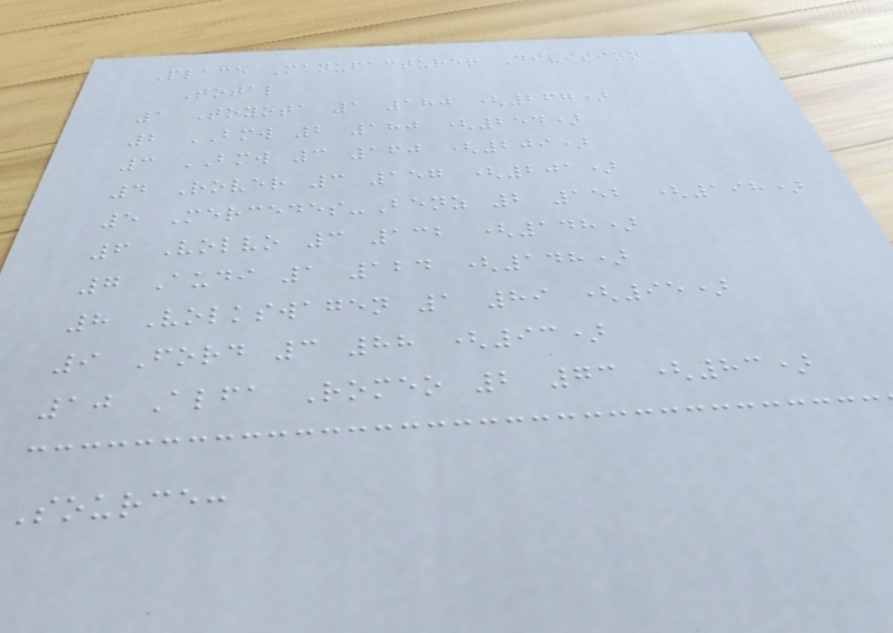Place Manufacturer Division
Total
1 Toyota 1 180 (267)
2 BMW 2 180 (254)
3 BMW 3 160 (209)
4 Rover 3 157 (201)
5 Mercedes-Benz 2 152 (198)
6 Volvo 3 132 (148)
7 Audi 1 124 (148)
8 Volkswagen 1 89 (95)
9 Ford 3 88 (93)
10 Alfa Romeo 2 73 (83)
Source:
